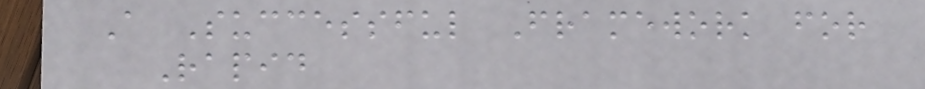A Successful Framework for
Rapid
